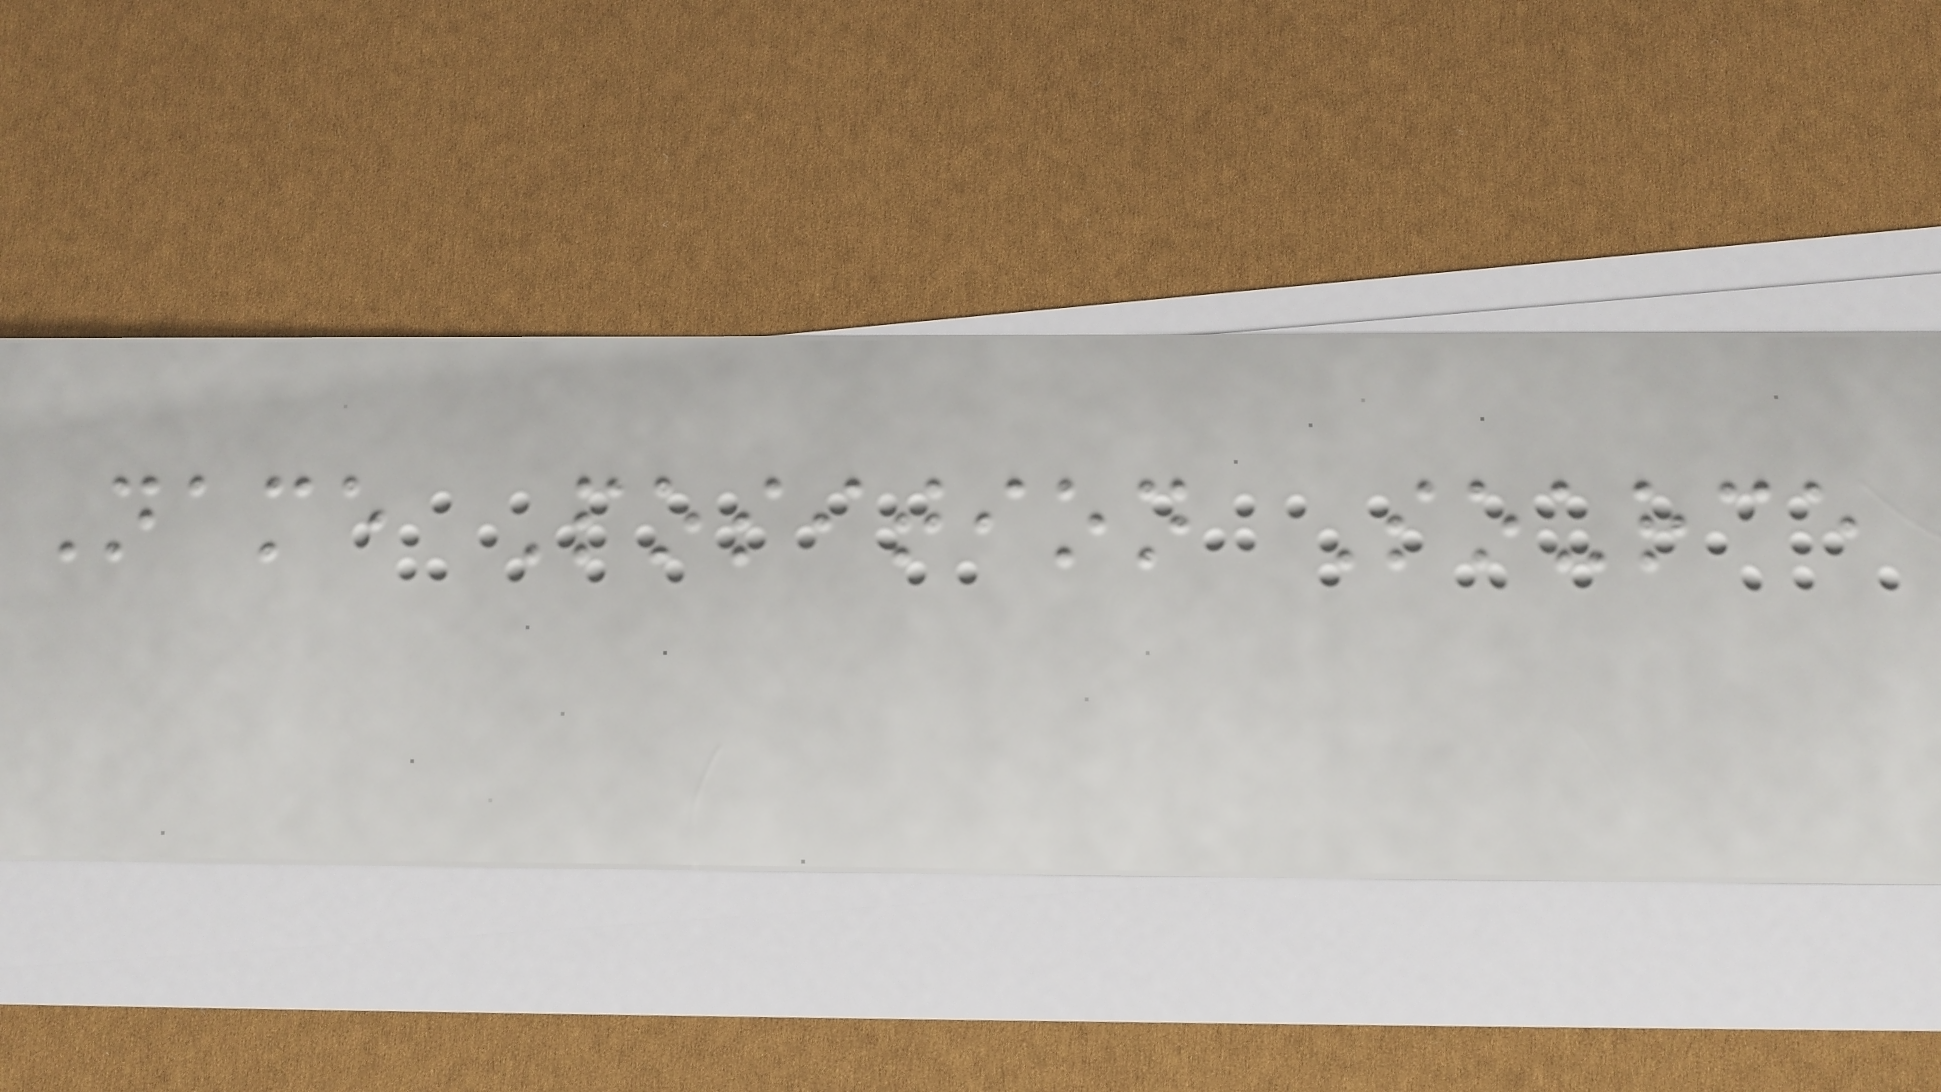Name Position Source
